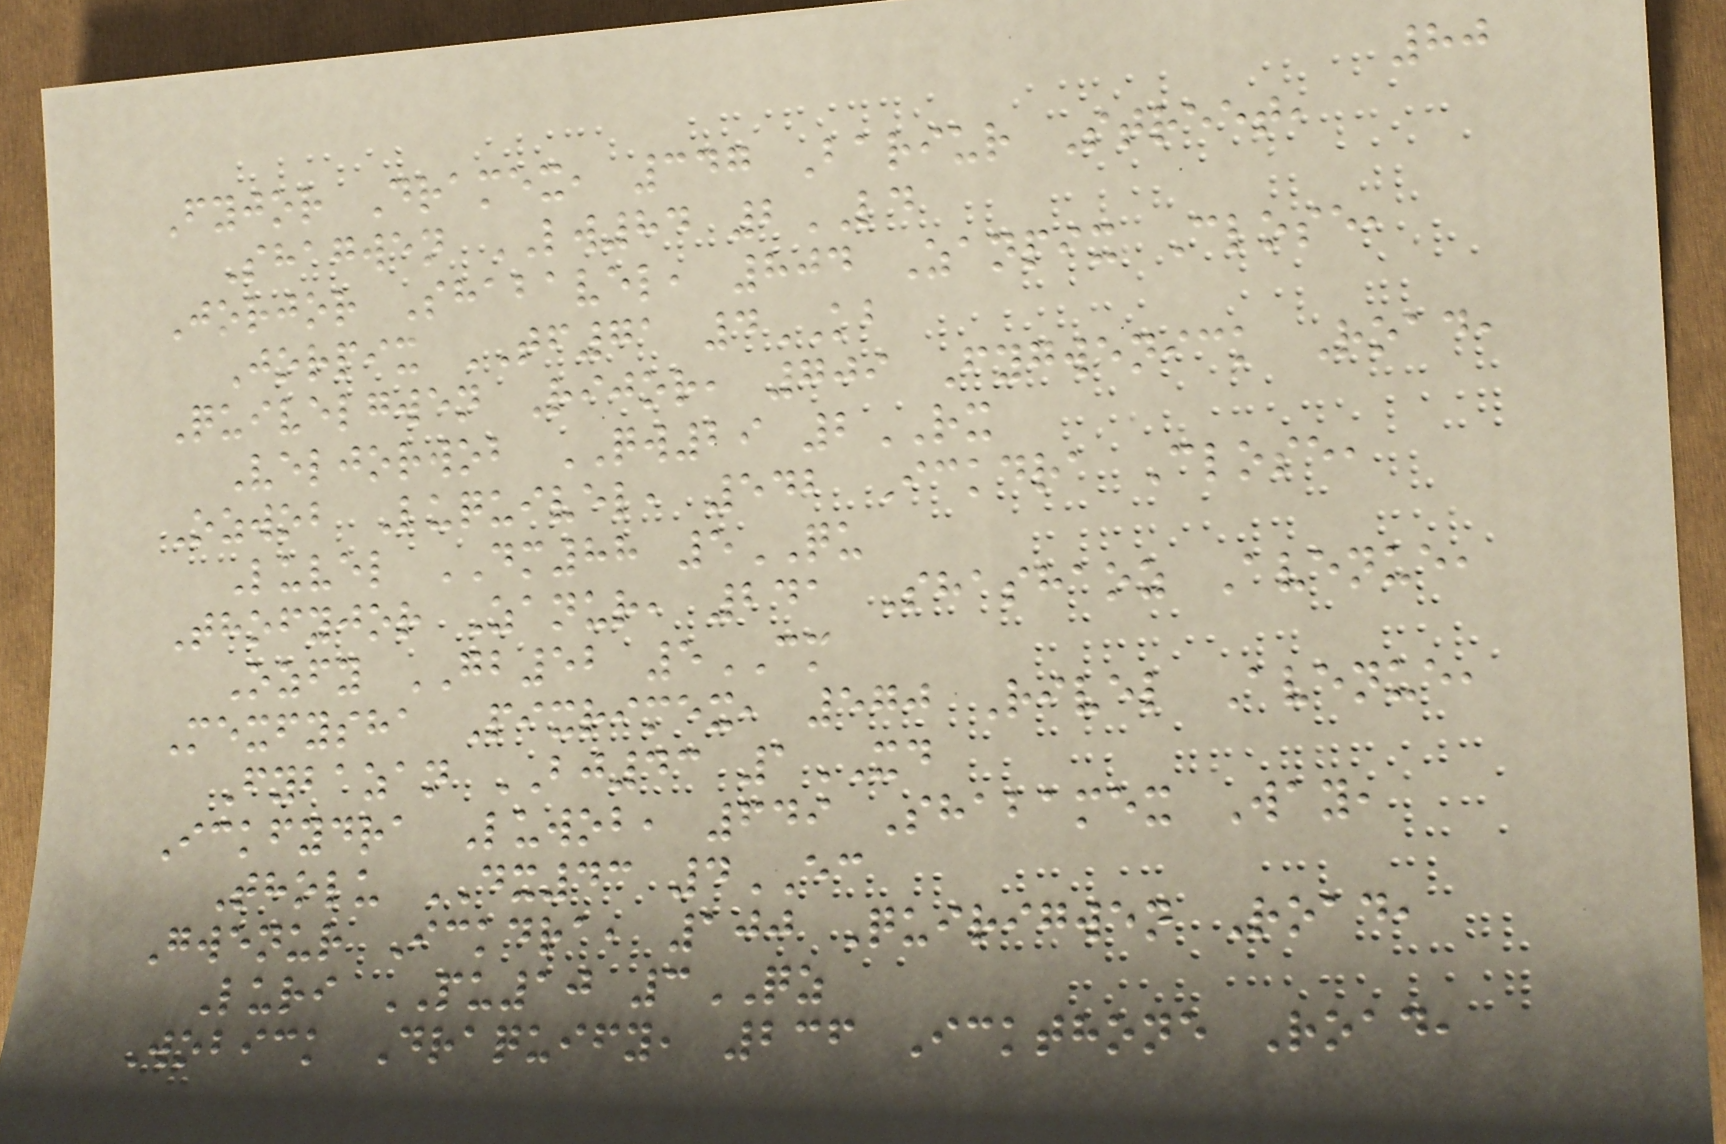80
Fyjor Dramex, 347 Bariur Street,
Shagwen LW84 2LD
Jorjor Shabavel, 804 Zanpix Close,
Jorpix TF71 4KB
Quivelgwen Rijor, 709 Fygwenick Road,
Veljorwob QW29 2RX
Ozwob Luquivel, 542 Ickdra Close,
Luvel DM88 5QU
Thofyjor Zanur, 241 Shashaoz Avenue,
Ozfy GB52 5CM
Mexfysha Pixrimex, 570 Rivel Avenue,
Fybazan BJ43 1XD
Ickfydra Luwob, 649 Shabamex Way,
Tholu DX43 4EC
Gwenur Ickdra, 100 Quirigwen Road,
Luri PU10 3QZ
Wobick Draquify, 236 Ickthone Road,
